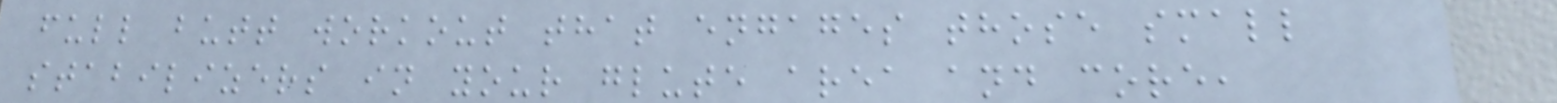full butt workout that engages those small
stabilizers in your glute area and core,
